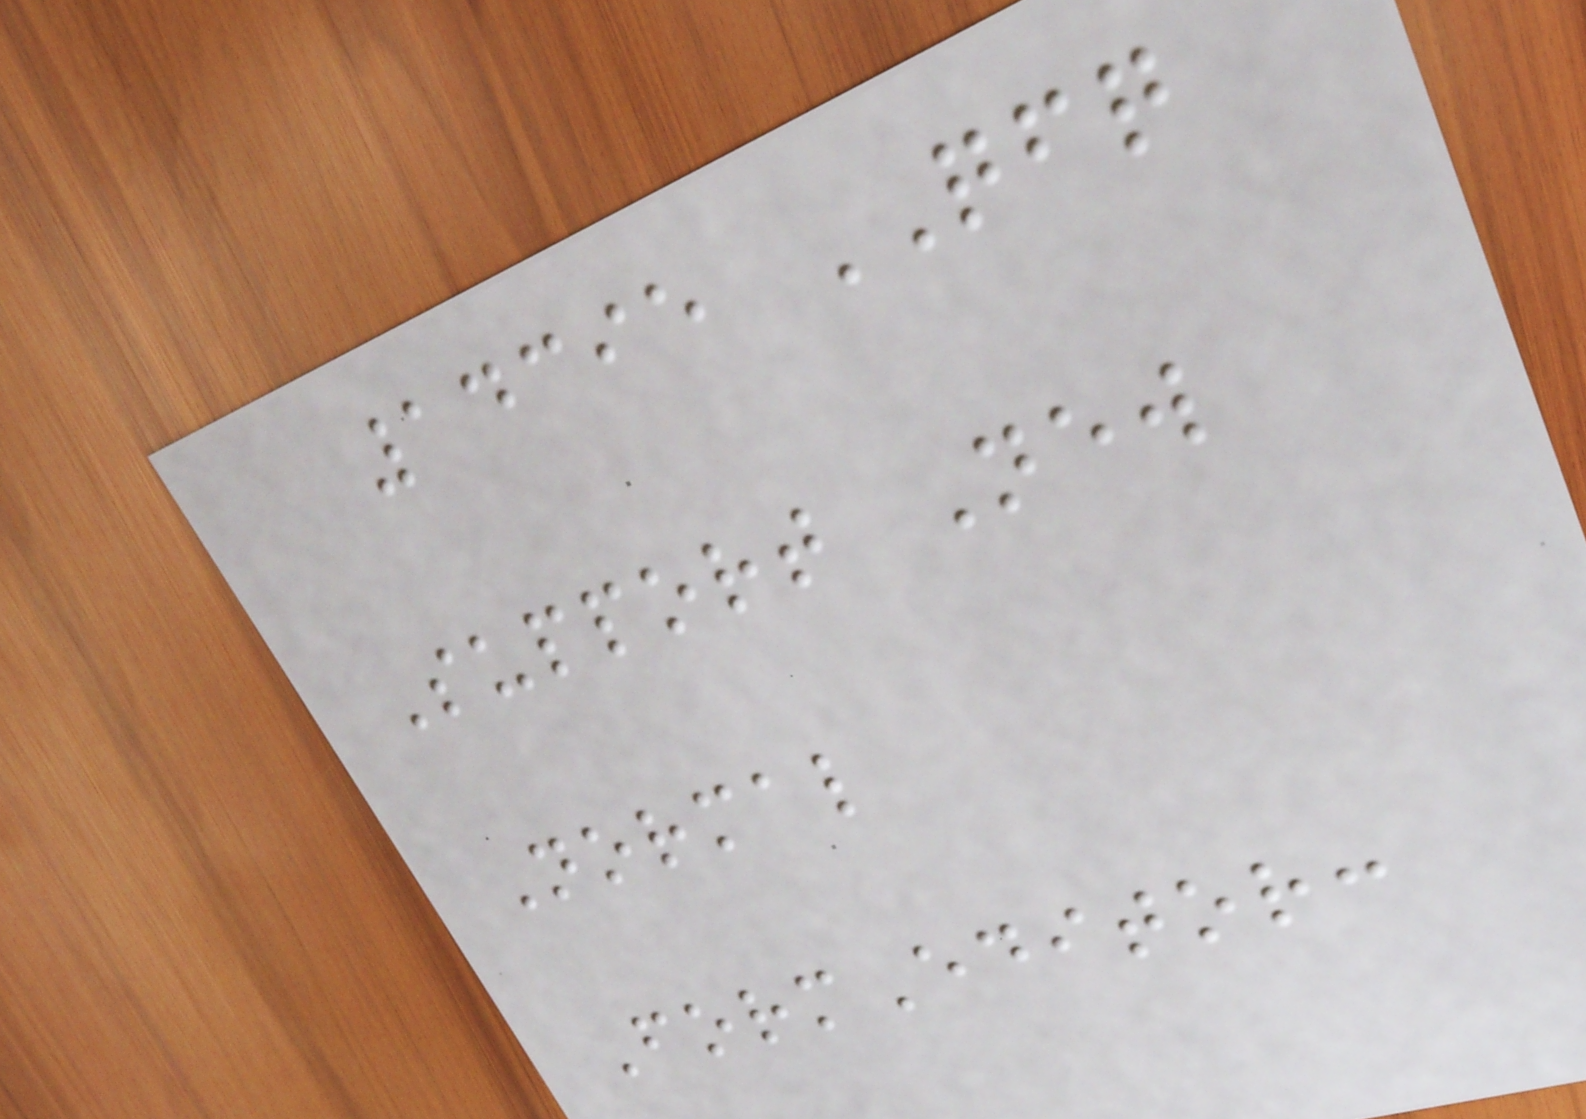14395 QFQ
Support New
Normal
FormEditor:
